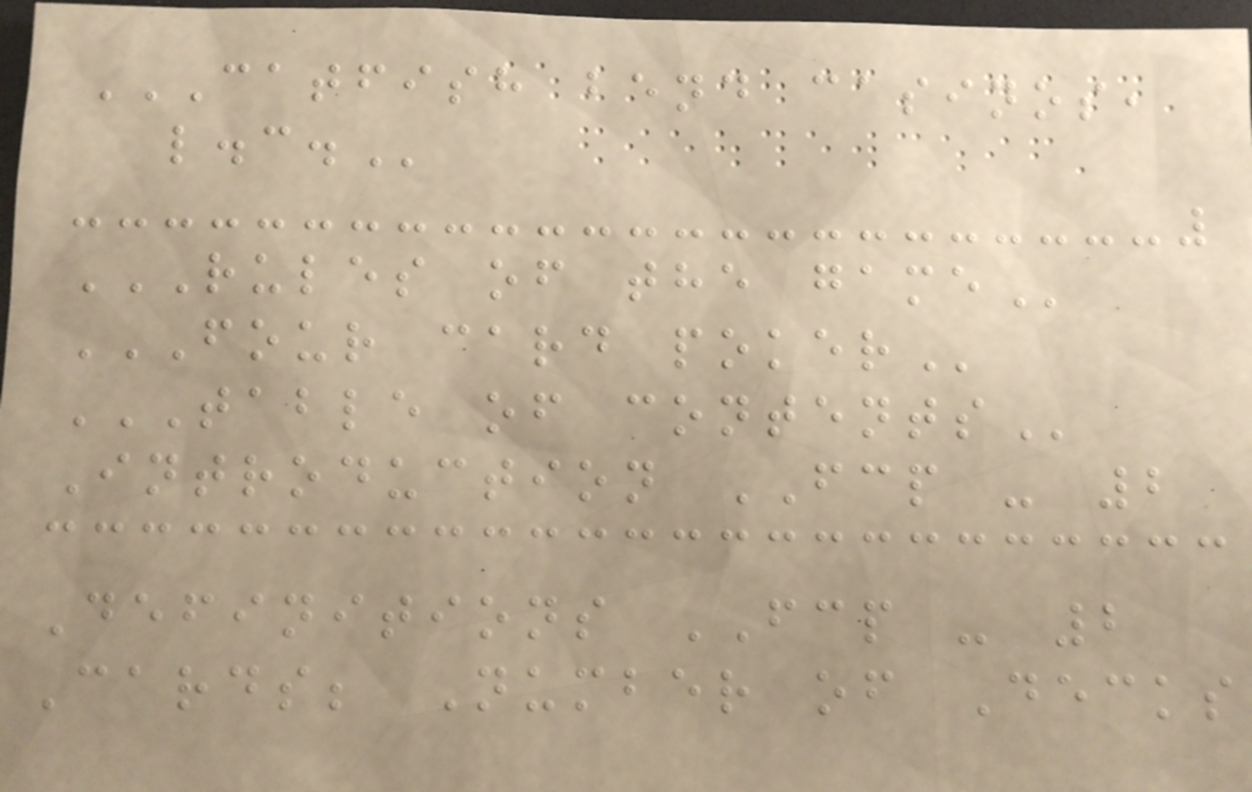CATFISH BEND CASINOS,
L.C.
RULES OF THE GAME
FOUR CARD POKER
TABLE OF CONTENTS
Introduction FCP - 2
Definitions FCP - 2
Cards; Number of Decks
